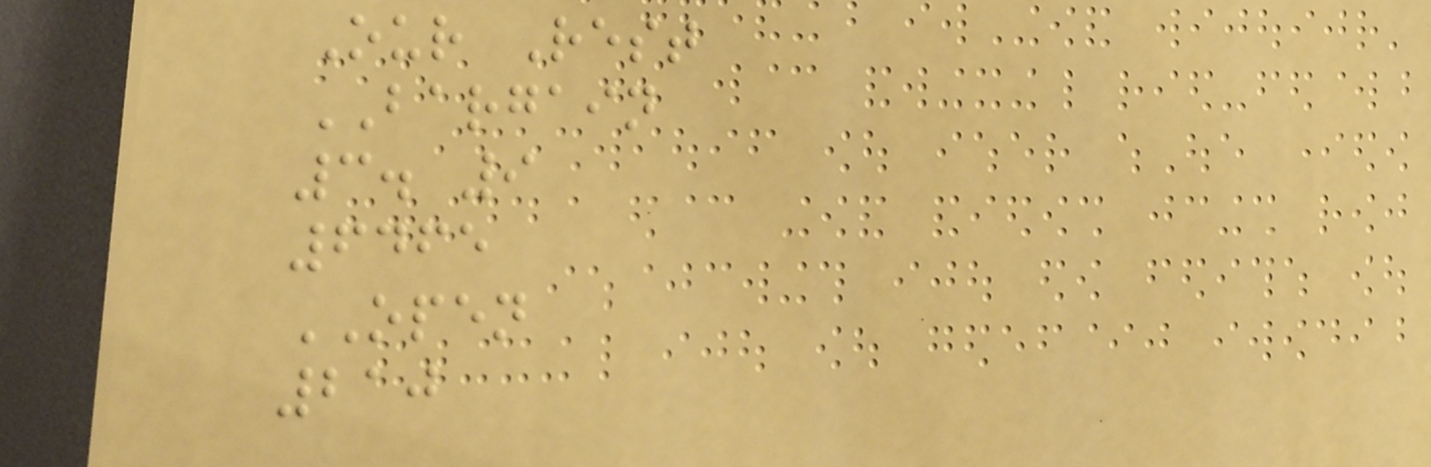Our Rest
BARGAIN
3. 9
6465
OPEN
210
